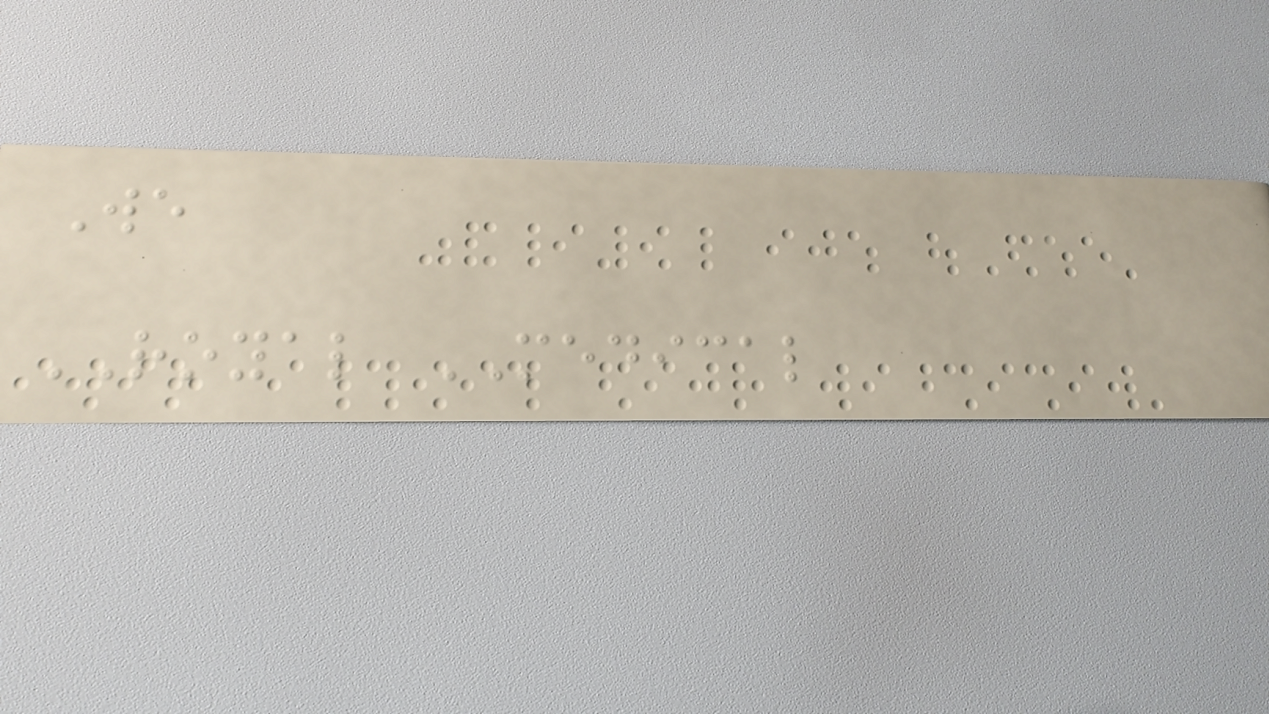We
ROYAL MEDICAL
